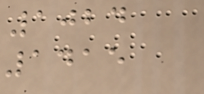1024
1415
